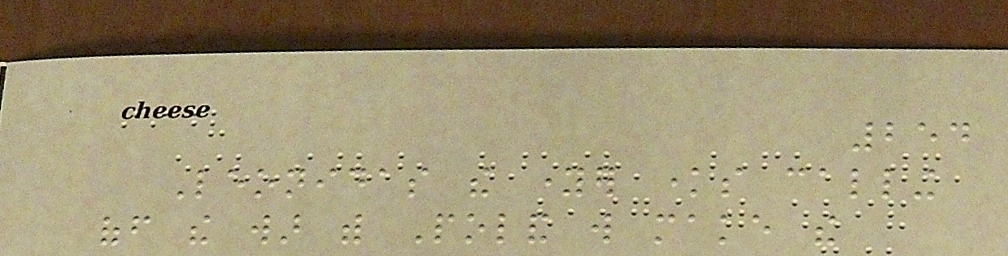254
Leonidas the younger knows calling
off the war with Poland will make the
